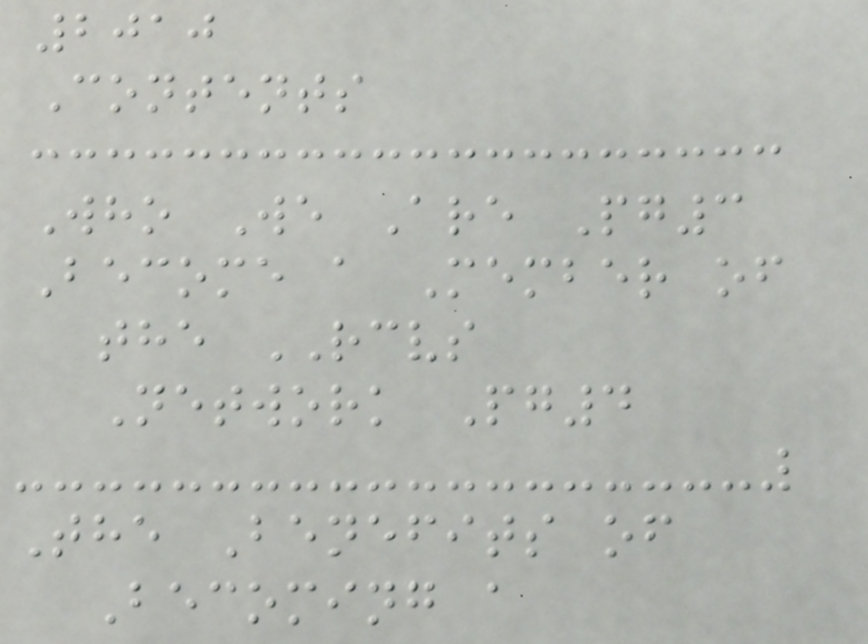2010
Contents
Who We Are Pg3
Become a Member of
the RCVS
Network Pg4
The Benefits of
Becoming a
